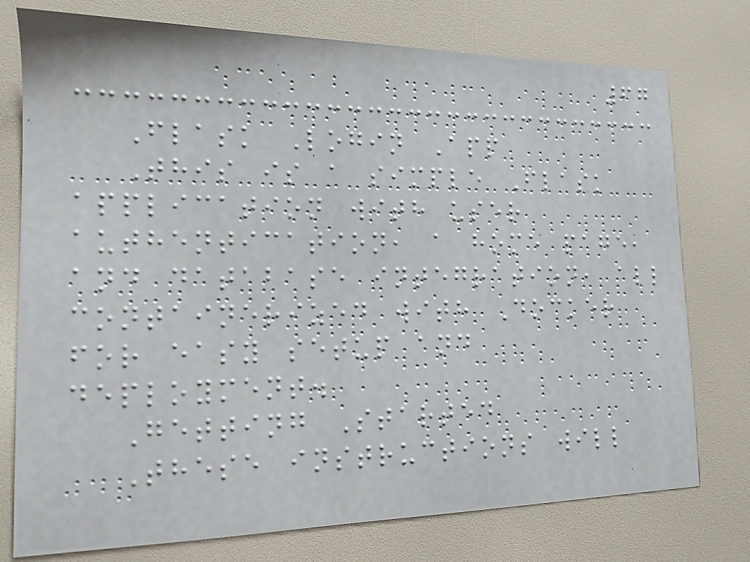67
Flask Login App
This is a simple Flask
application with user
authentication, a home page,
and database integration, all
containerized with Docker
for easy setup and
deployment.
Getting Started
These instructions will
